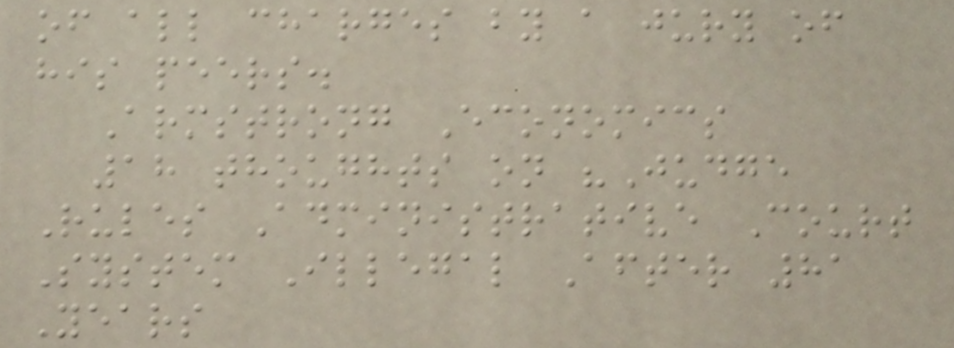of all charges by a jury of
his peers.
Armstrong Economics
18 thoughts on "Judge
Rules Administrative Court
System Illegal After 81
Years
